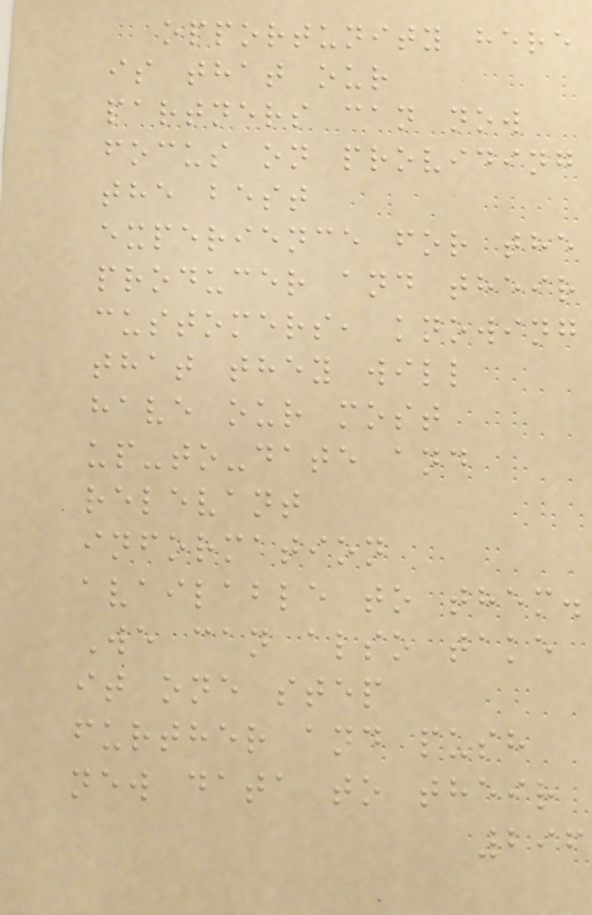opportunity here
is that our
partners can now
focus on providing
the best
experience for the
producer and their
customers, knowing
that they will
have our most
up-to-date and
relevant
information
available to them.
We can also take
it one step
further and push
new data to their
296
